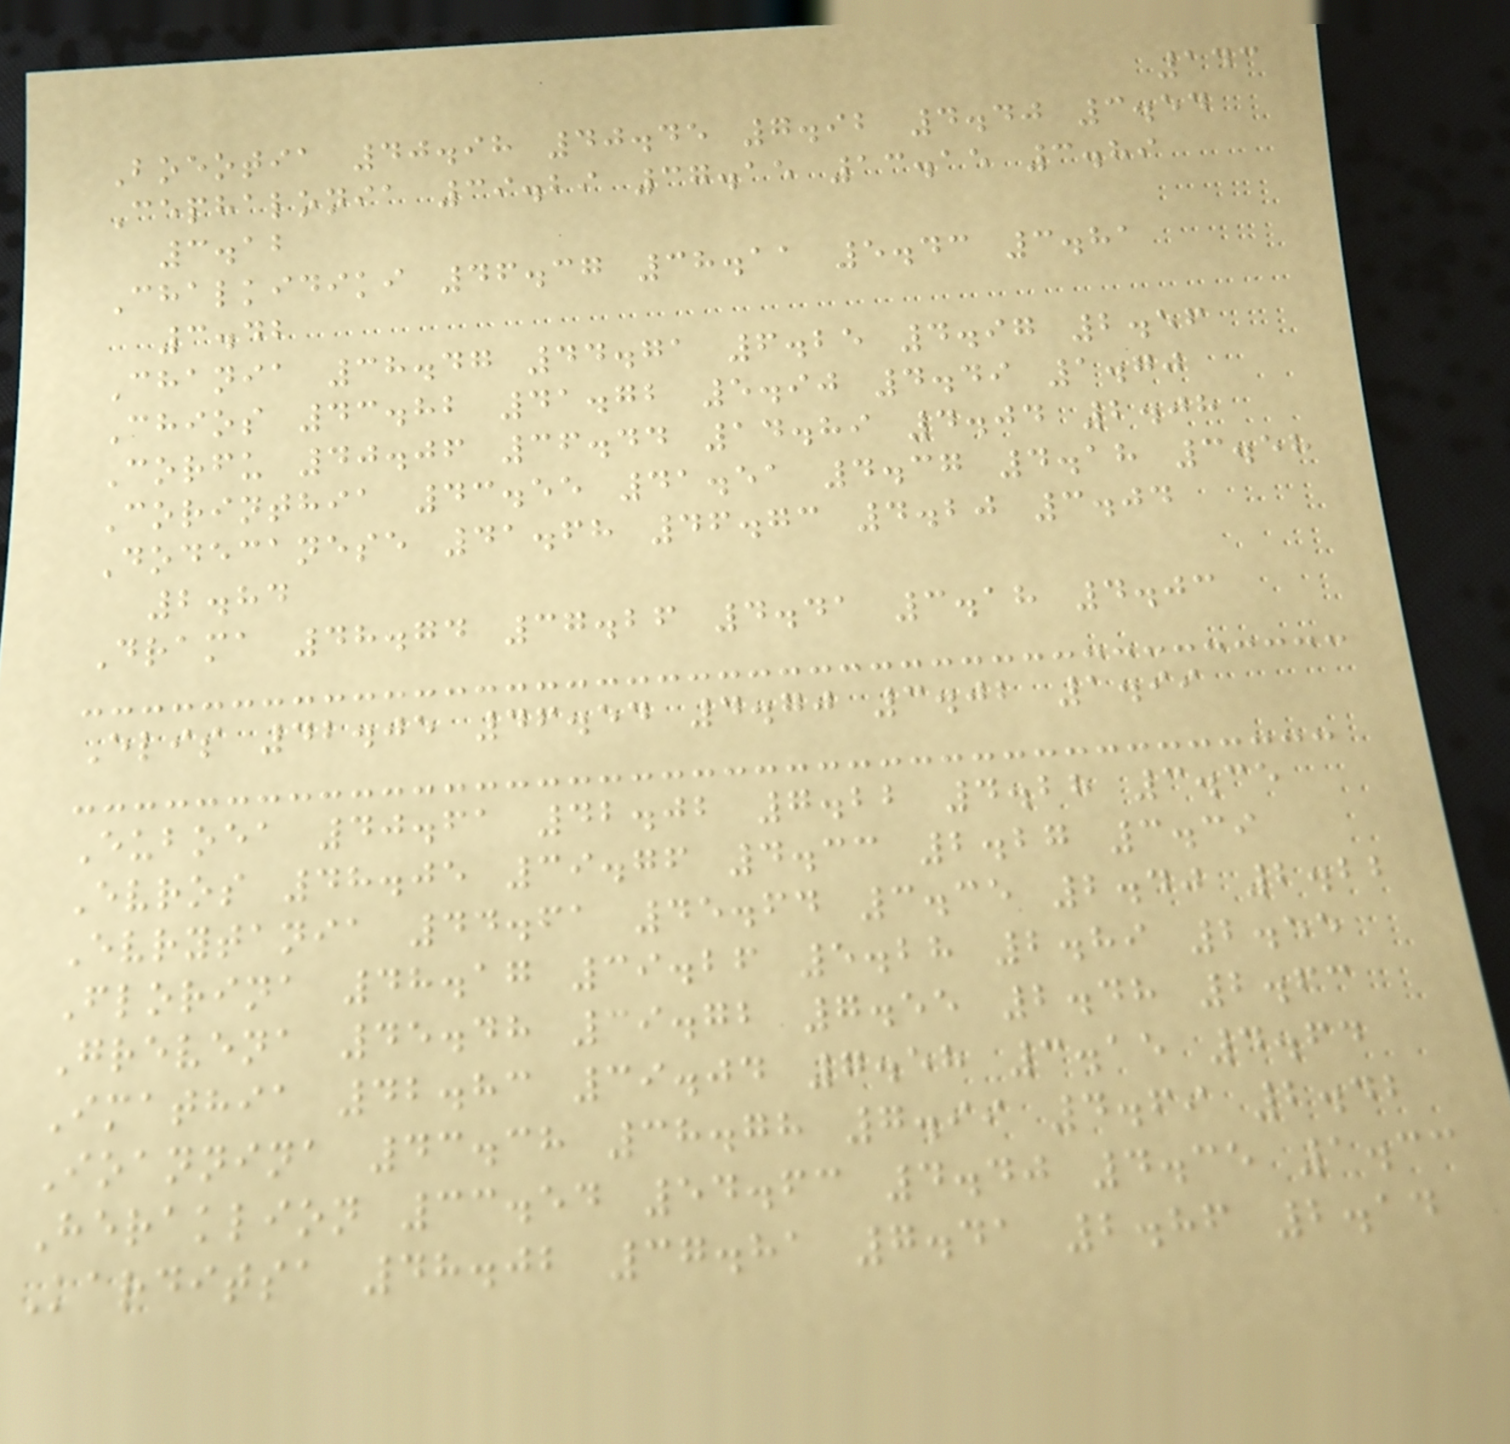143
Boeotia 40.98 40.45 7.92 4.40 3.54
Cephalonia 39.29 37.15 13.15 3.89
3.12
Chalkidiki 46.37 38.11 5.43 3.81
3.42
Chania 38.47 44.71 6.25 4.97 2.56
Chios 43.82 41.72 5.90 4.49 1.70
Corfu 40.06 36.44 14.89 4.04 2.08
Corinthia 43.55 41.51 4.37 4.18 3.58
Dodecanese 41.68 46.73 4.20 3.04
2.84
Drama 48.74 37.26 4.41 3.18 4.03
Elis 42.05 46.54 4.70 3.02 1.99
Euboea 40.61 42.02 7.22 4.28 3.35
Evros 48.05 39.76 4.33 2.27 3.39
Evrytania 44.61 45.64 3.35 2.40 2.22
Florina 48.17 39.26 5.28 2.89 2.55
Grevena 45.48 39.72 7.55 2.48 2.63
Imathia 42.83 39.04 7.58 3.15 4.64
Ioannina 43.38 38.78 7.99 4.69 2.42
Heraklion 33.54 54.63 4.40 4.35 1.33
Karditsa 48.02 37.81 7.41 2.86 2.14
